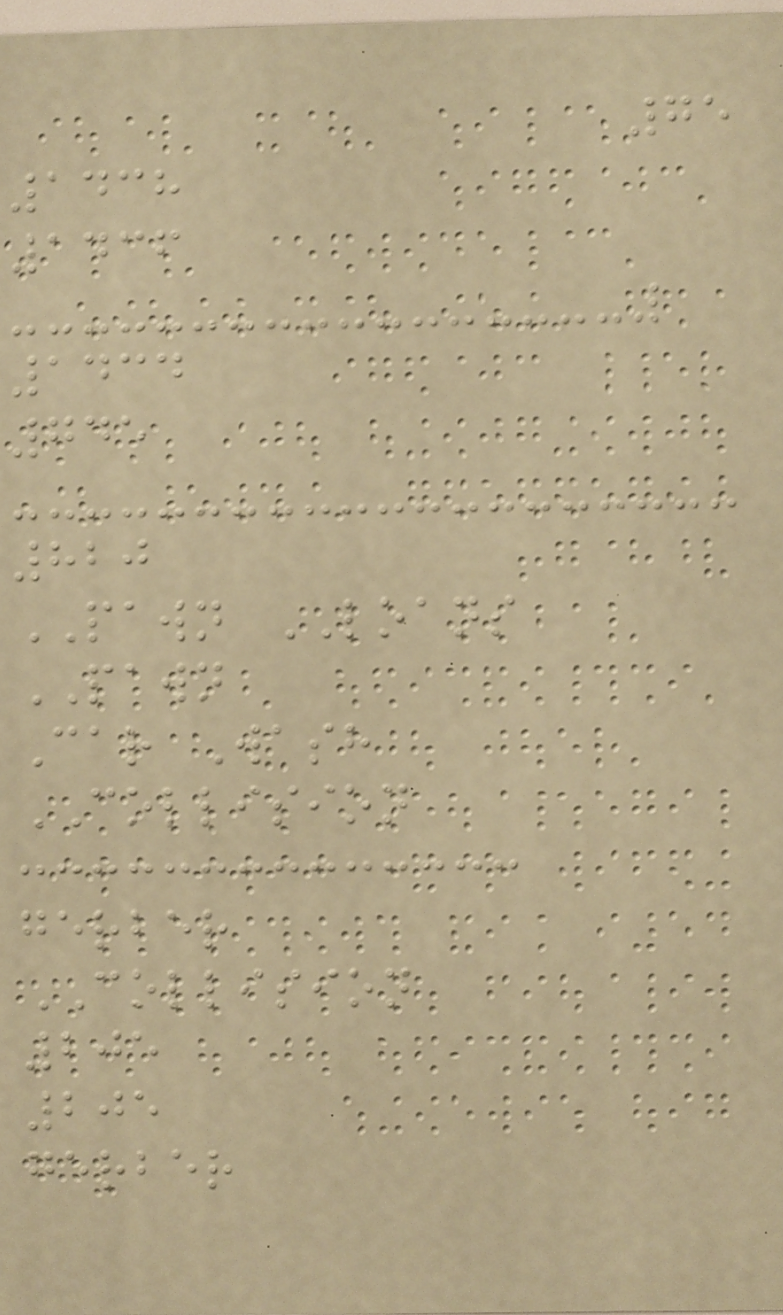75
1438
1436
1434
745
820
PAWN LOANS
PAWN
Car Wash
COLLISION
gerber
COLLISION
205
205
gerber
